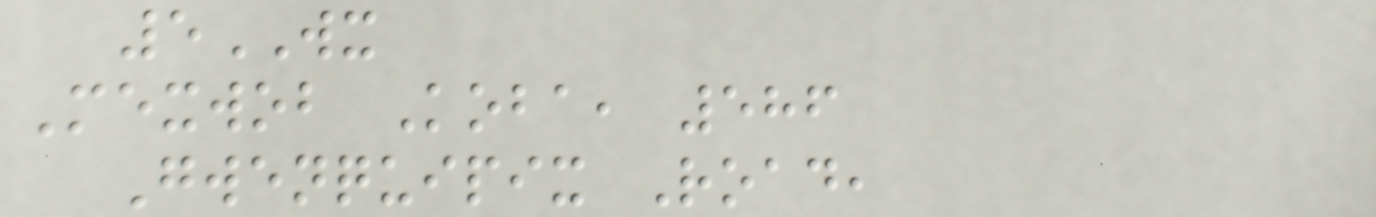5WX
Mexwob Koba, 586
Gwenquipix Road,
